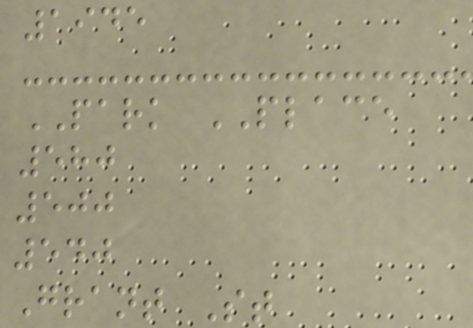1945
PARK PLACE
580
500
540
Grant St
